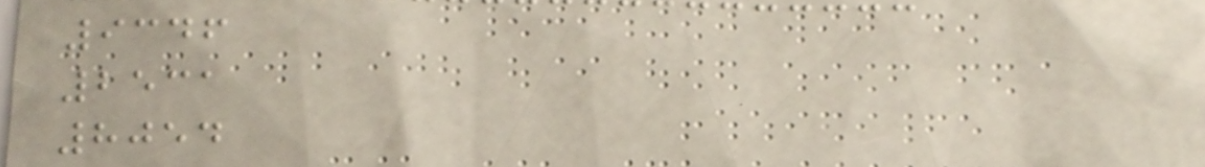9346
2531
8054
